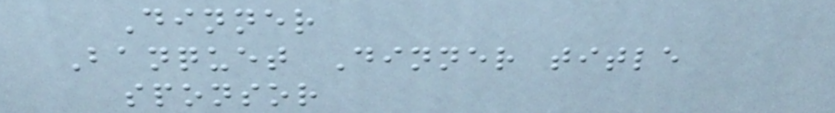Dinner
Banquet Dinner title
sponsor
